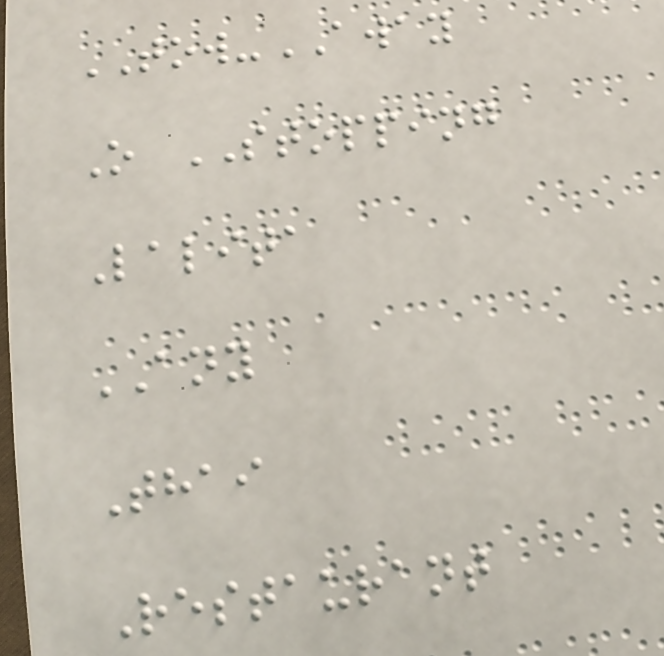TOW-AWAY
O STOPPING
Lalita
ANY
Thai
Restaurant
